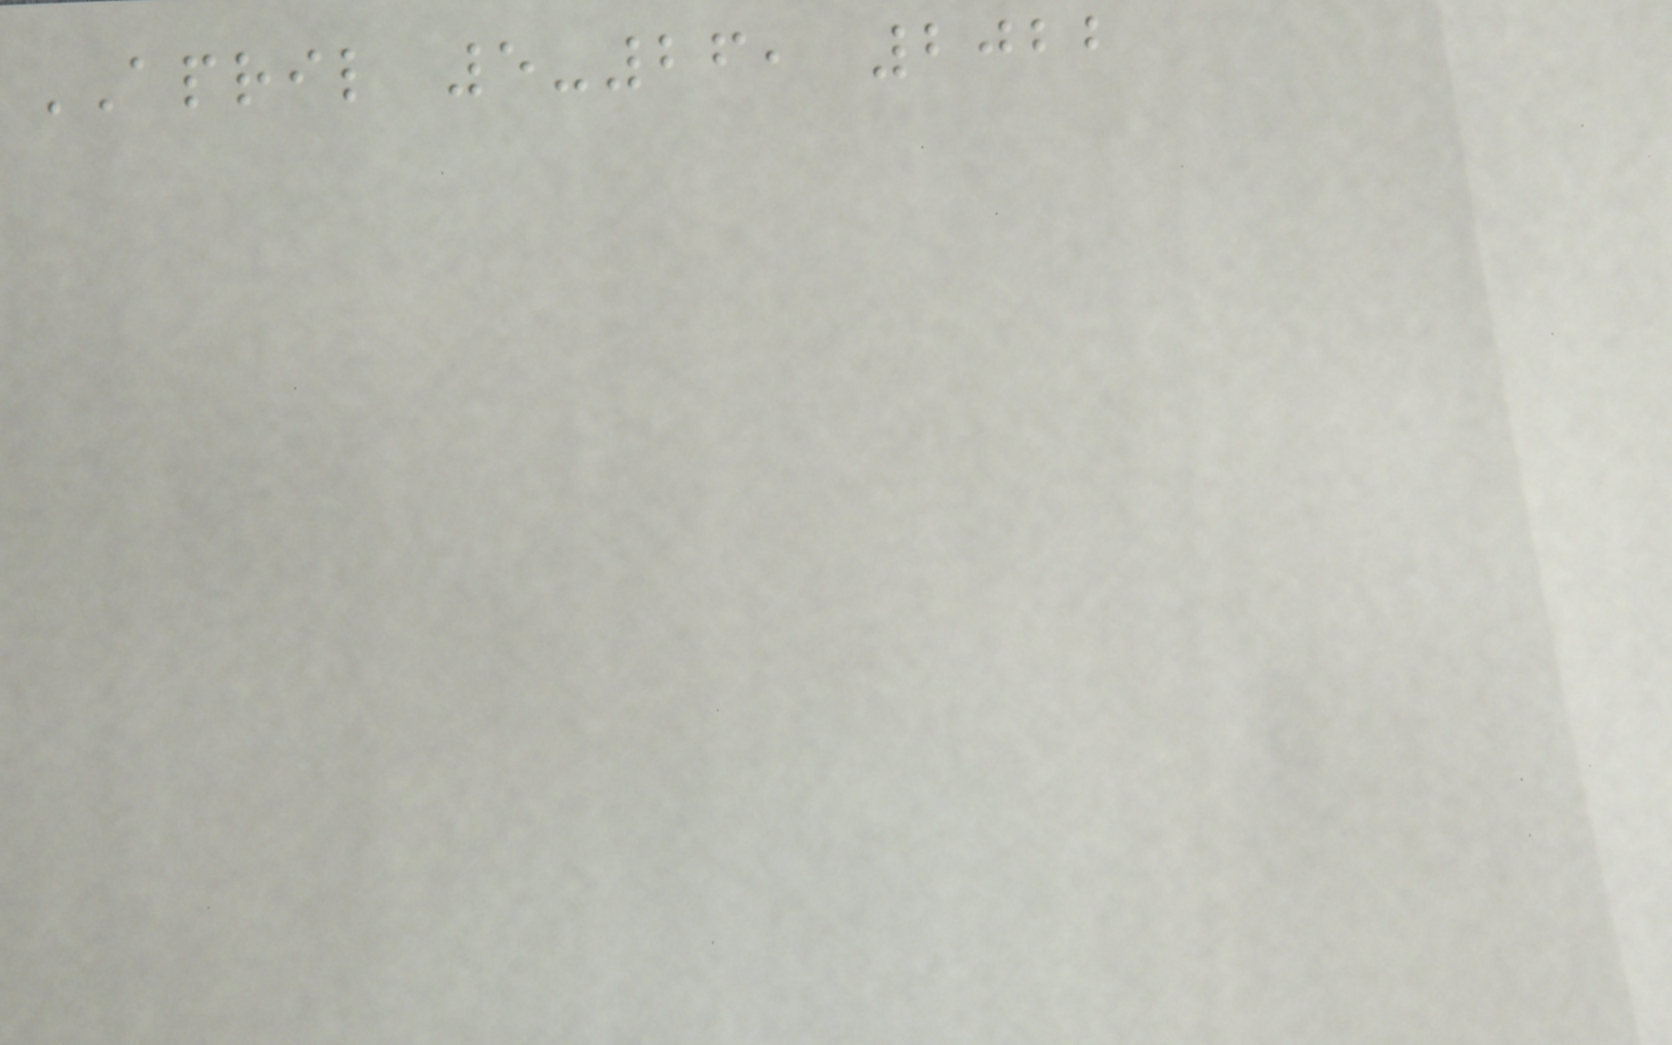APRIL 5-26, 2022
